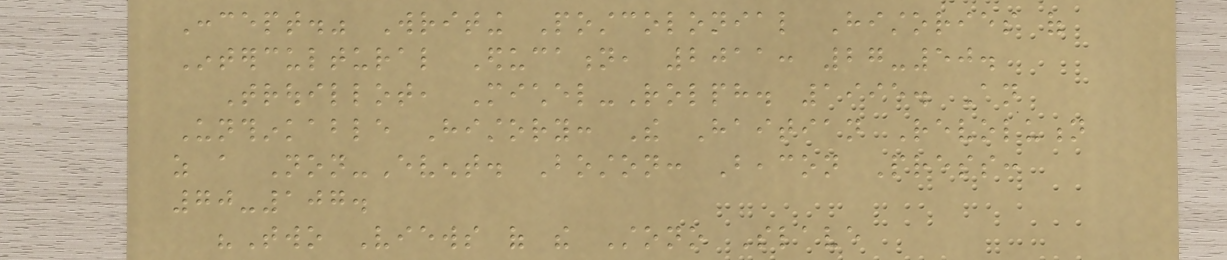Concept." Writing Postcolonial Histories of
Intercultural Education, 2011: 27-50.
Trouillot, Michel-Rolph. 1995. An
Unthinkable History: The Haitian Revolution
as a Non-Event. Boston: Beacon Press:
70-107.
"Two Views of the Stono Slave
